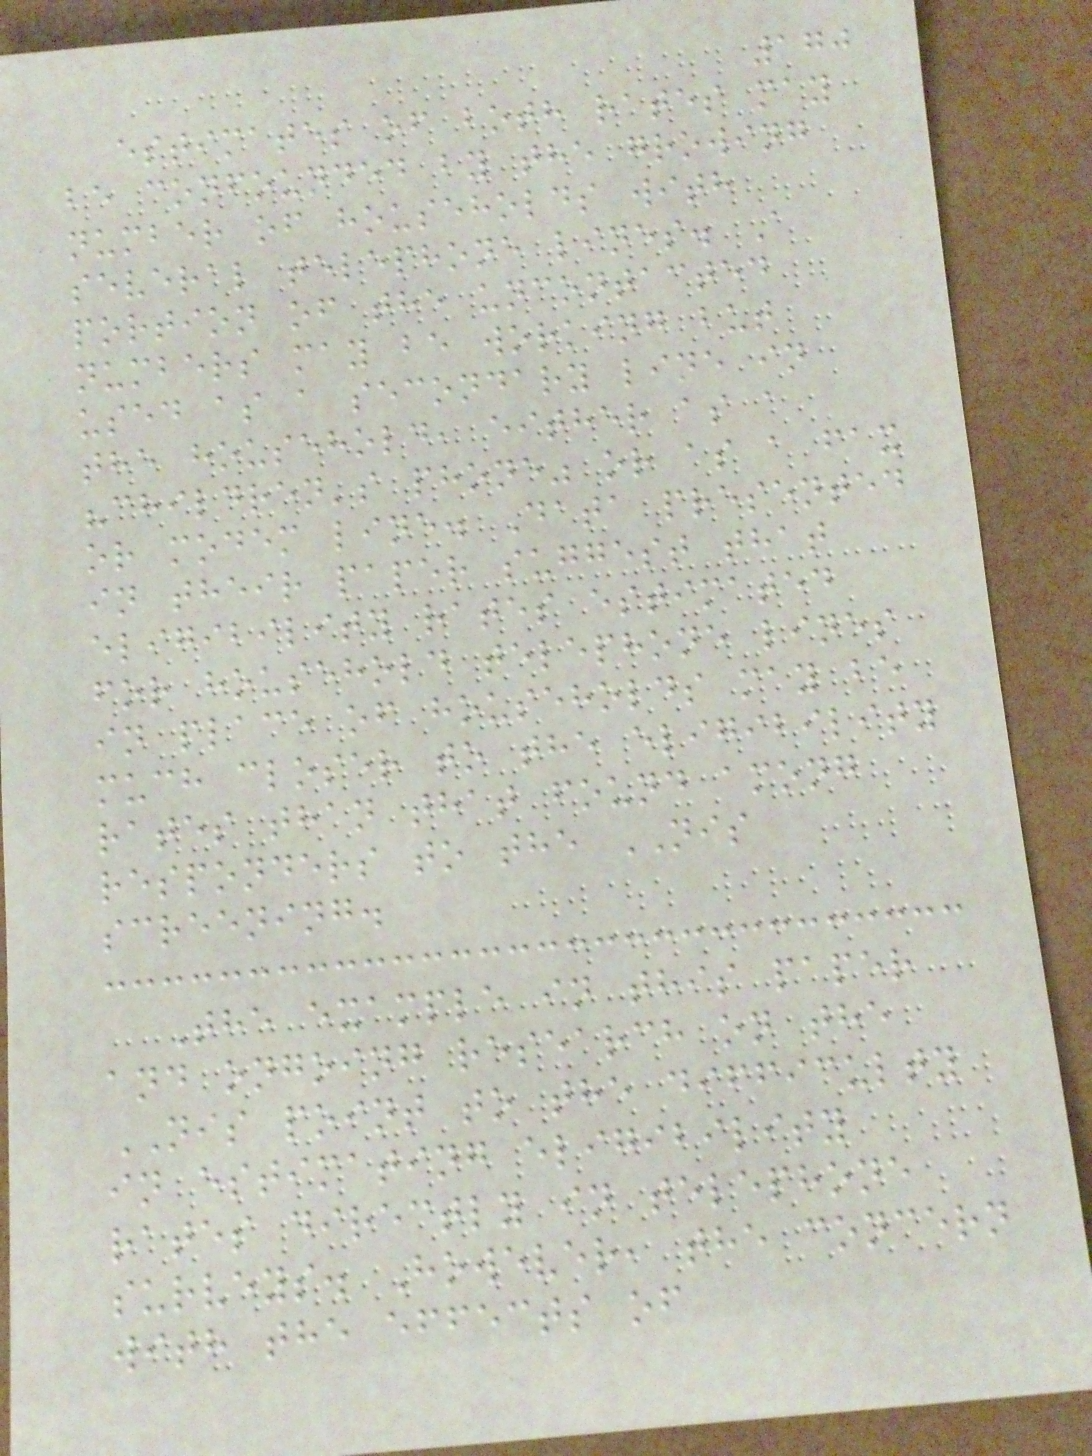170
estimates of both rates may
be confounded by the growing
number of households with
several telephone lines. A
portion of the uncontacted
numbers may be working but
used as a secondary line in
the household, either as a
"children's phone" or as a fax
or modem line. Data presented
in their paper suggest that
eligibility rates estimated
for household telephone lines
in place of households may be
much closer to the eligibility
rates than that found among
responders to the NIS
screening.
The example in this paper
and ongoing research on the
NIS point to the difficulty
in estimating eligibility
rates directly in telephone
surveys. However, the concern
with the effects of
